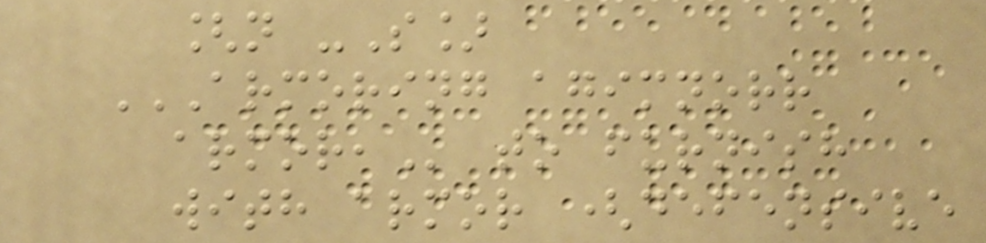[n -S]
ARMORING AGIMNORR
ARMOR, to furnish
with armor (defensive
